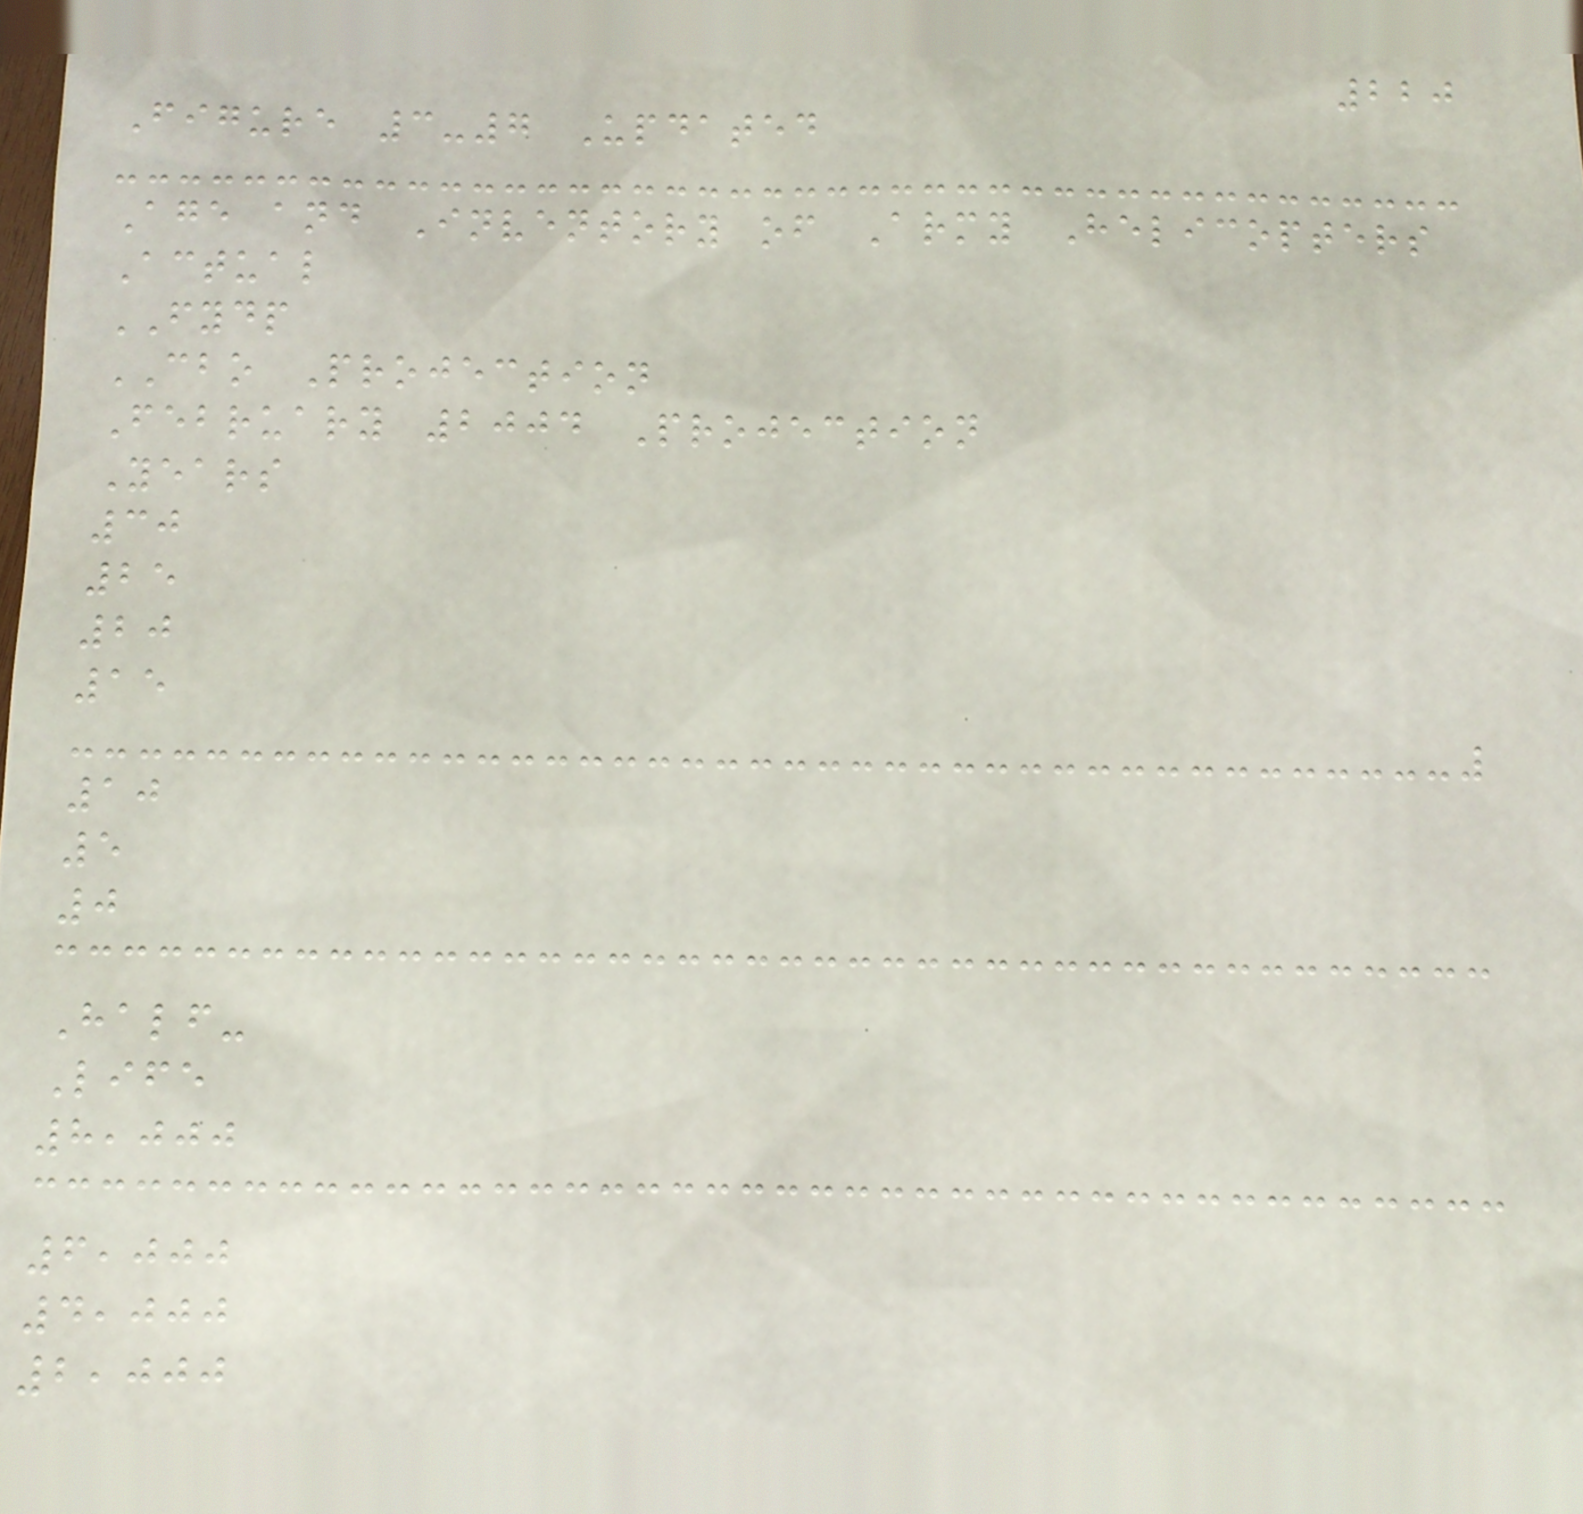220
Figure 3-7 Updated
Age and Inventory of Army Helicopters
Actual
FYDP
CBO Projection
February 2004 Projection
Years
30
25
20
15
10
5
0
Half-
Life
8,000
6,000
4,000
2,000
